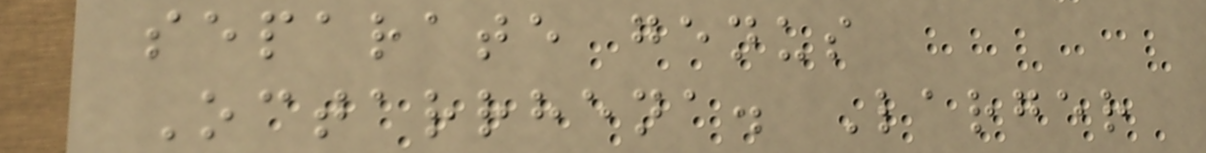separate genus
Octarrhena. Larger
